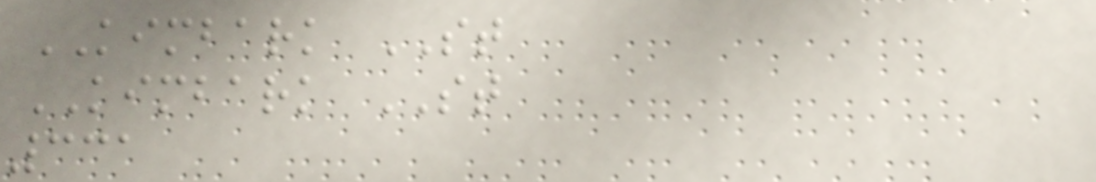KIMBARK ST
KIMBARK ST
331
